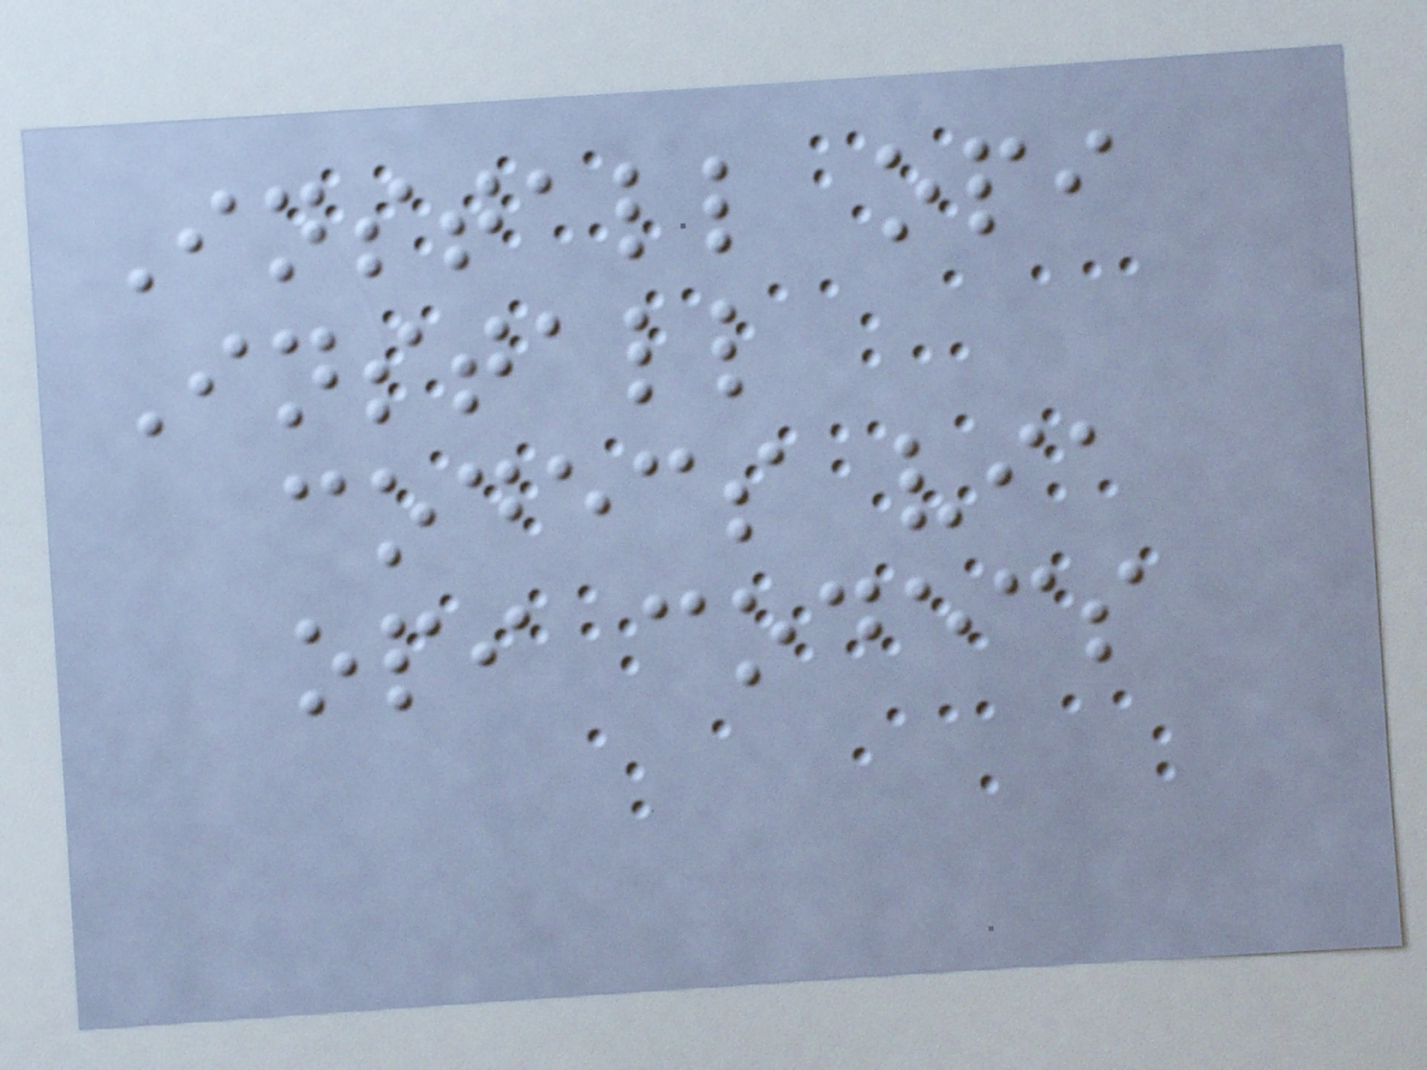Install opi
Install
codecs via
opi codecs
